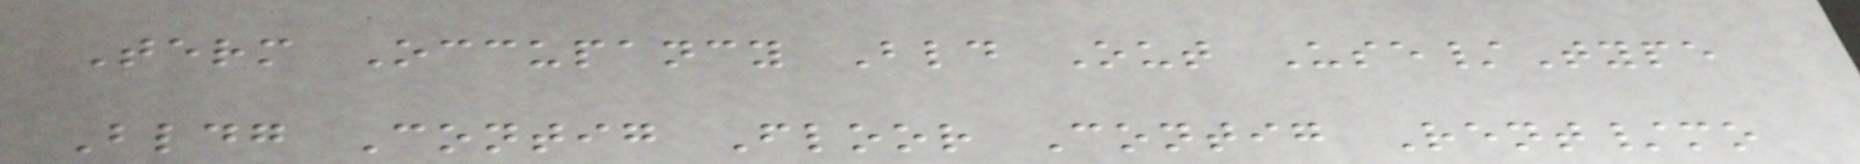Term Occupancy Bld Out Use/Type
Bldg Contig Floor Contig Rent/mo
